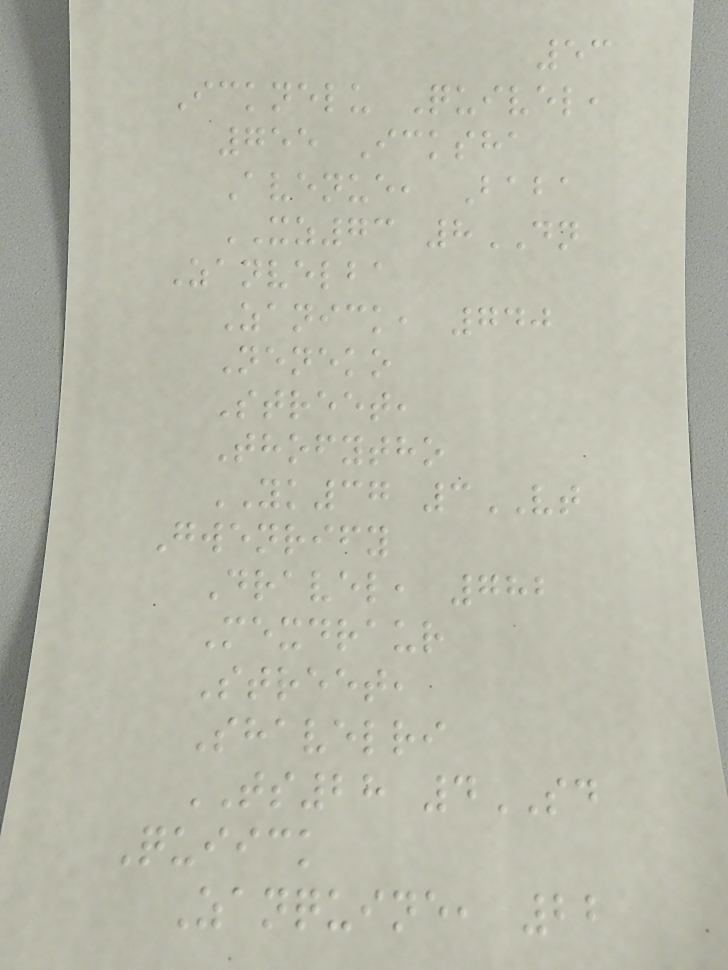53
Icknelu Quivel,
755 Icksha
Avenue, Baba
XZ73 8DN
Zanvelba
Zanick, 740
Neneko
Street,
Thofytho
YK37 3VT
Gwenrify
Dravel, 782
Mexdraur
Street,
Shavelri
TS28 4SD
Quiick
Zanquine, 22
